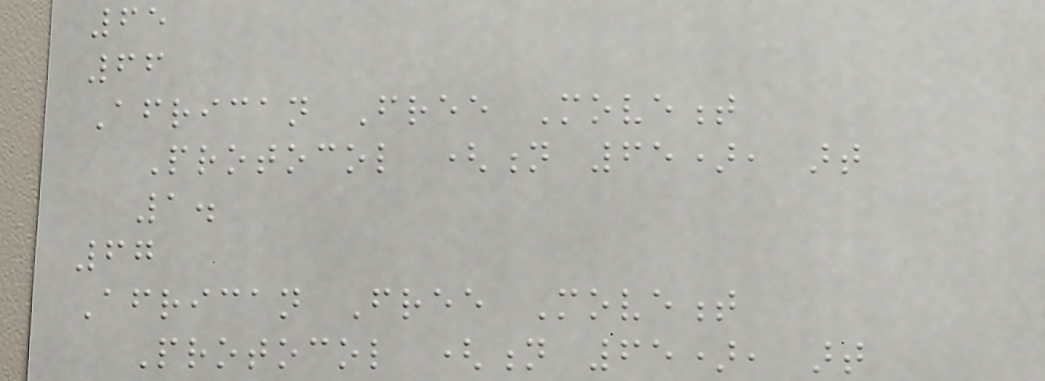65
66
African Free Movement
Protocol (n 65), art
1.
67
African Free Movement
Protocol (n 65), art
